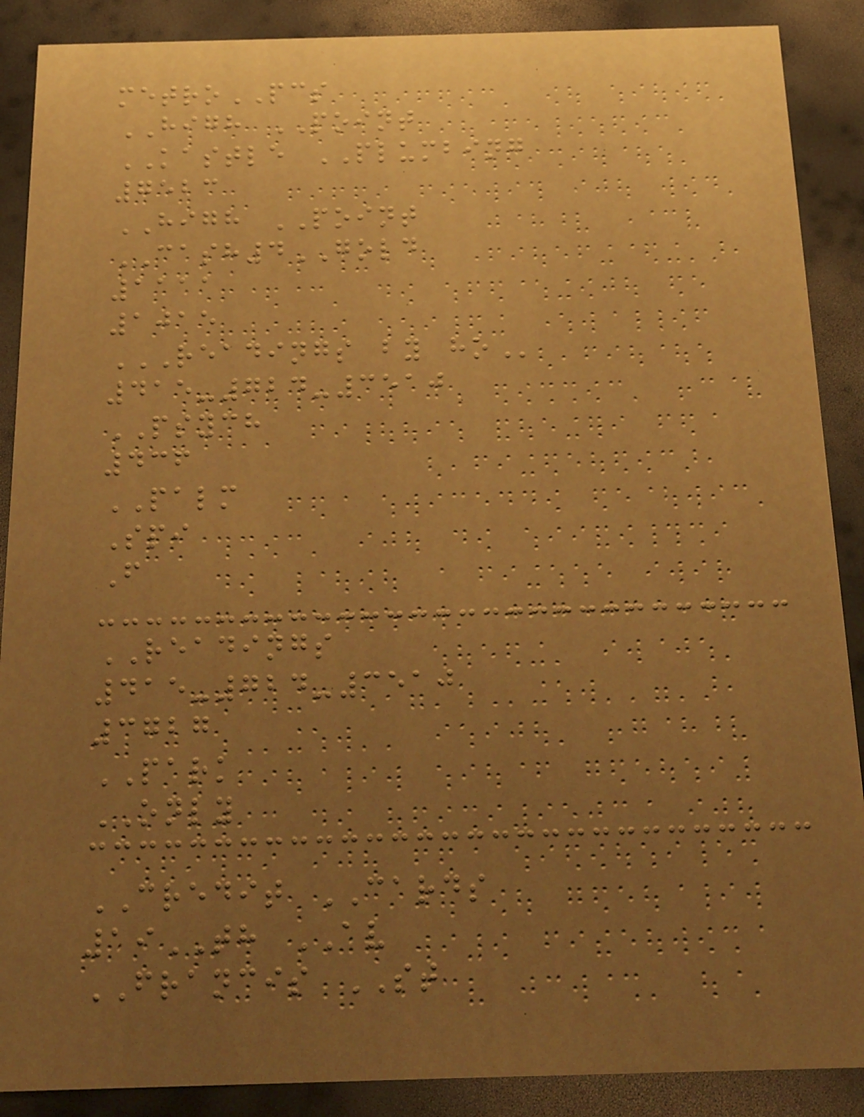metroPCS
HIGH POINT
KASTLE PLUMBING
7523
HIGH POINT
CASH4GOLD
1111
1015
READINGS BY HO
415-724-3510
PSYCH
436
PALM
Spi
F
READINGS
415-724-3510
3727
PARK
ONLY
CREDIT CARDS
19TH AV
FRANCIS ST
